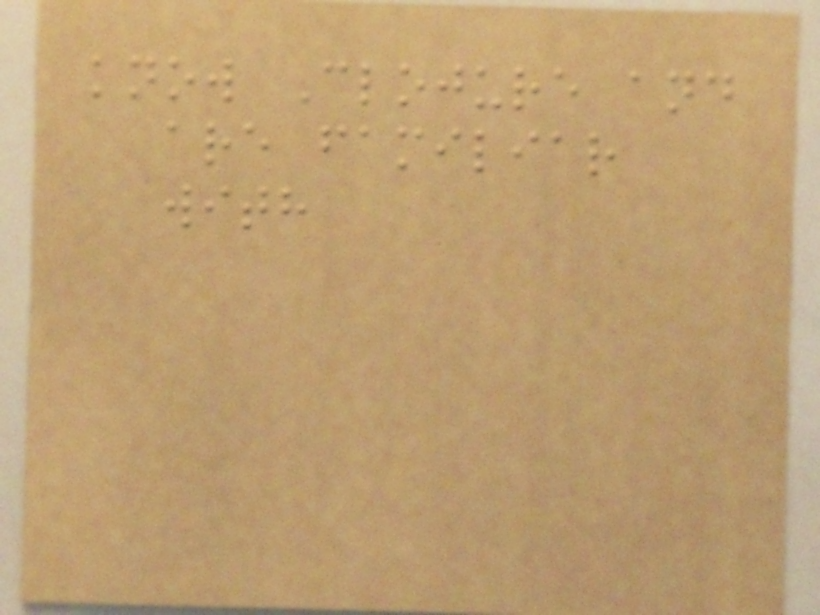know Clojure and
are familiar
with
